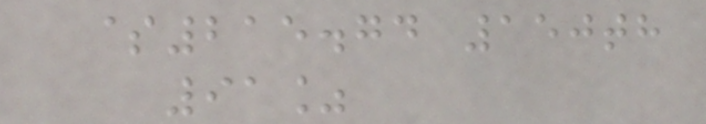$215.74 150th
91%
